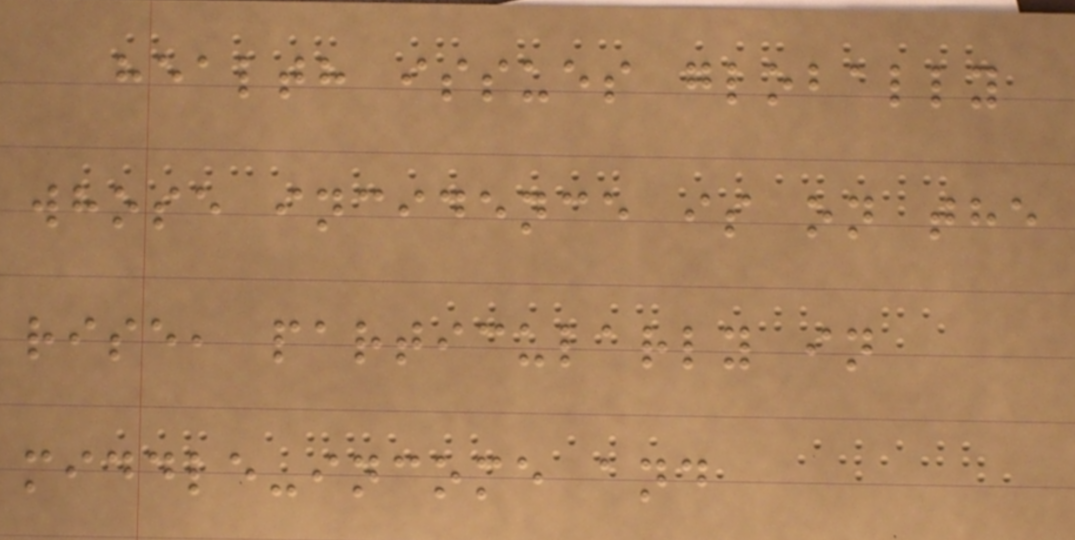health issues globally
whose incidence is on the
rise, particularly in
middle-income and
